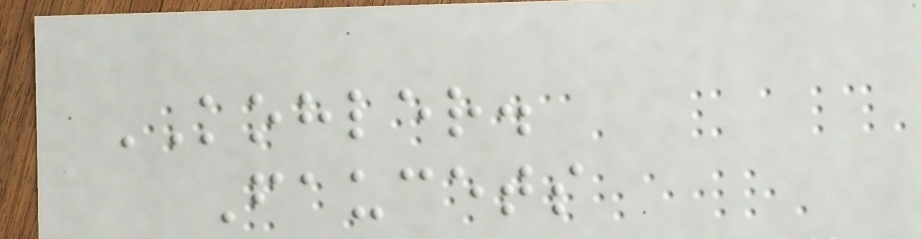KOHLER.
Faucets
